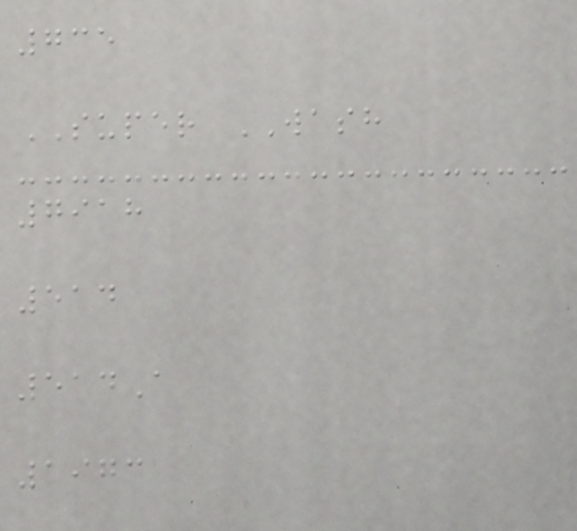735
SUPER WASH
7918
514
514A
1973
